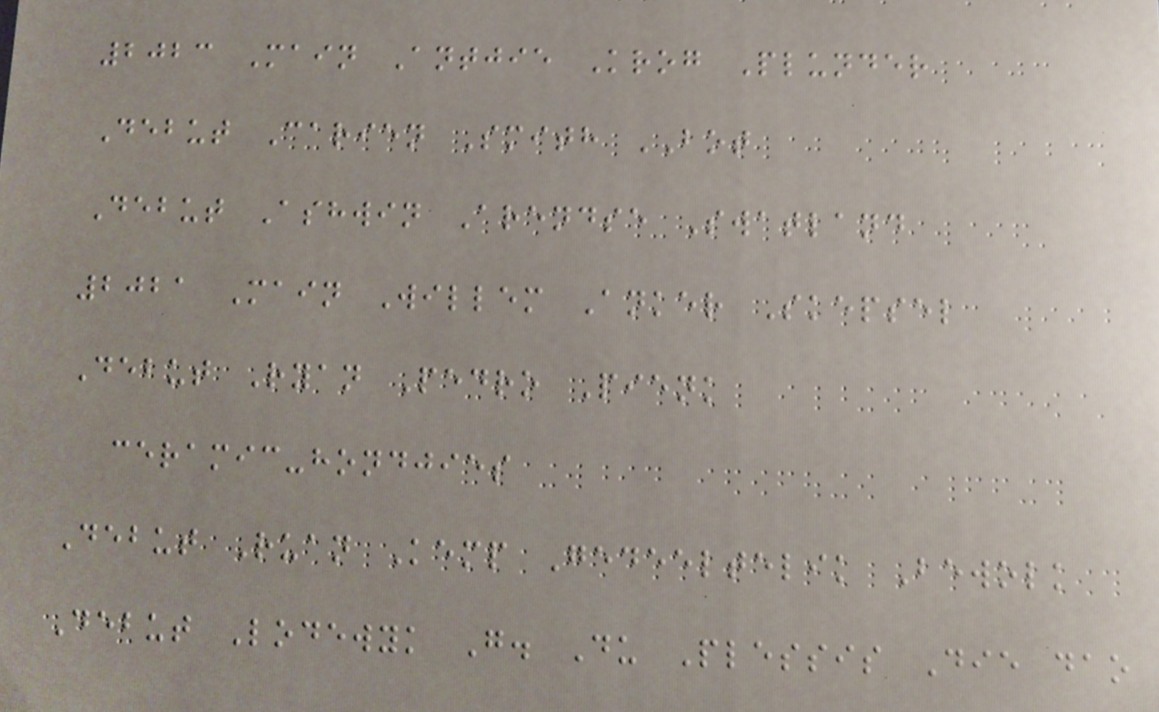2023 Main Antjie Krog Plunder
Debut Carien Smith BOT
Debut Ashwin Arendse Swatland
2021 Main Willem Anker Skepsel
Debut Ryan Pedro Pienk
ceramic-hondjies
Debut Ruan Kemp Gedeeltelik Bewolk
Debut Lodewyk G. Du Plessis Die dao
